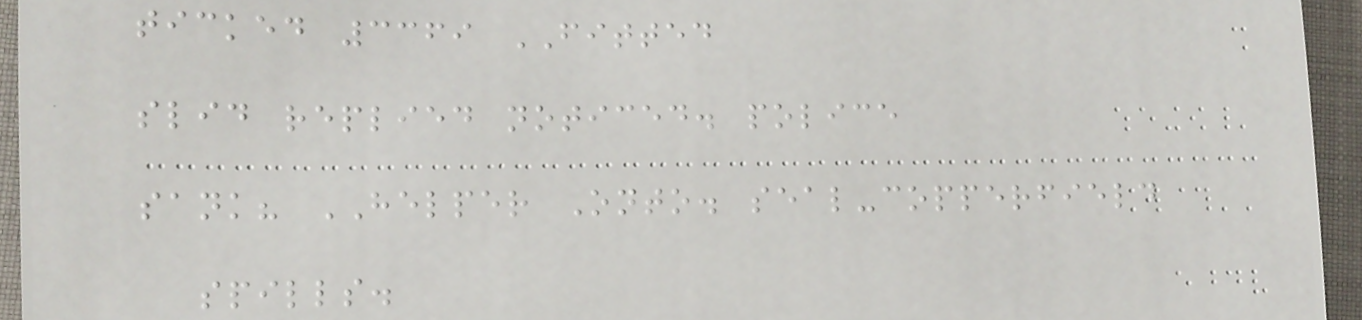ticked 3369 FITTED
slid replied noticed. police
sank? HELPER Onto. seal-copperfield
spills.
